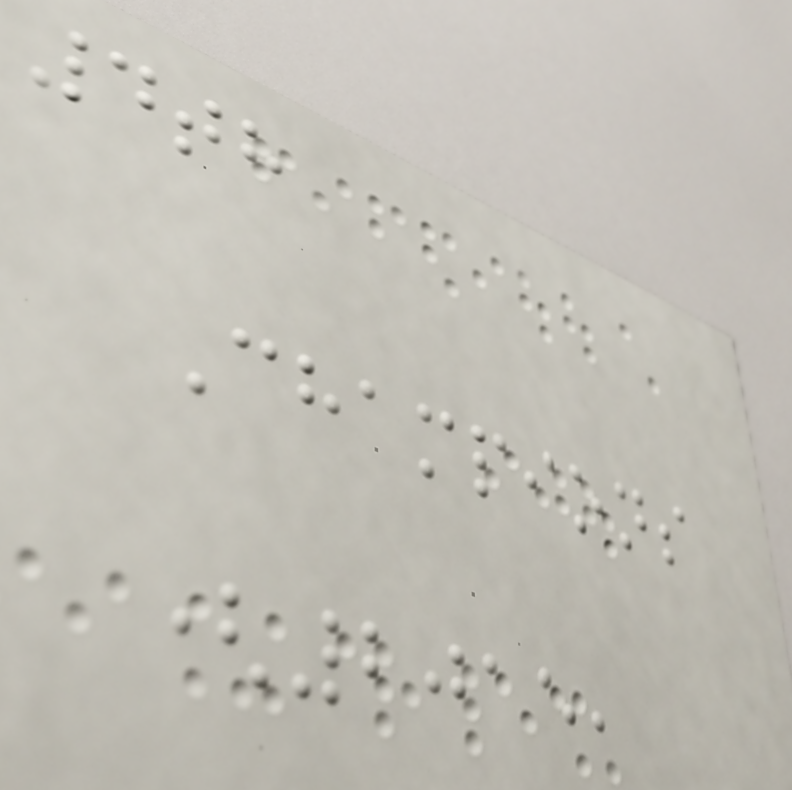4th
Champions
(2015,
